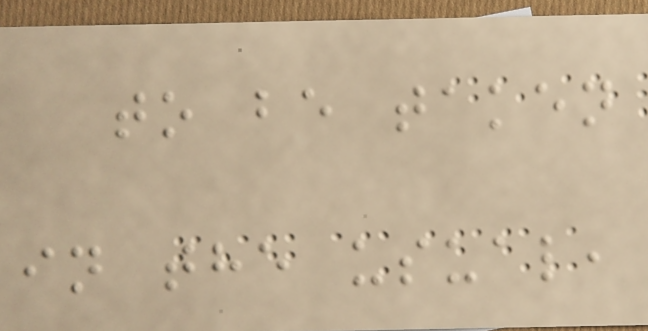to be taken
in the usual,
